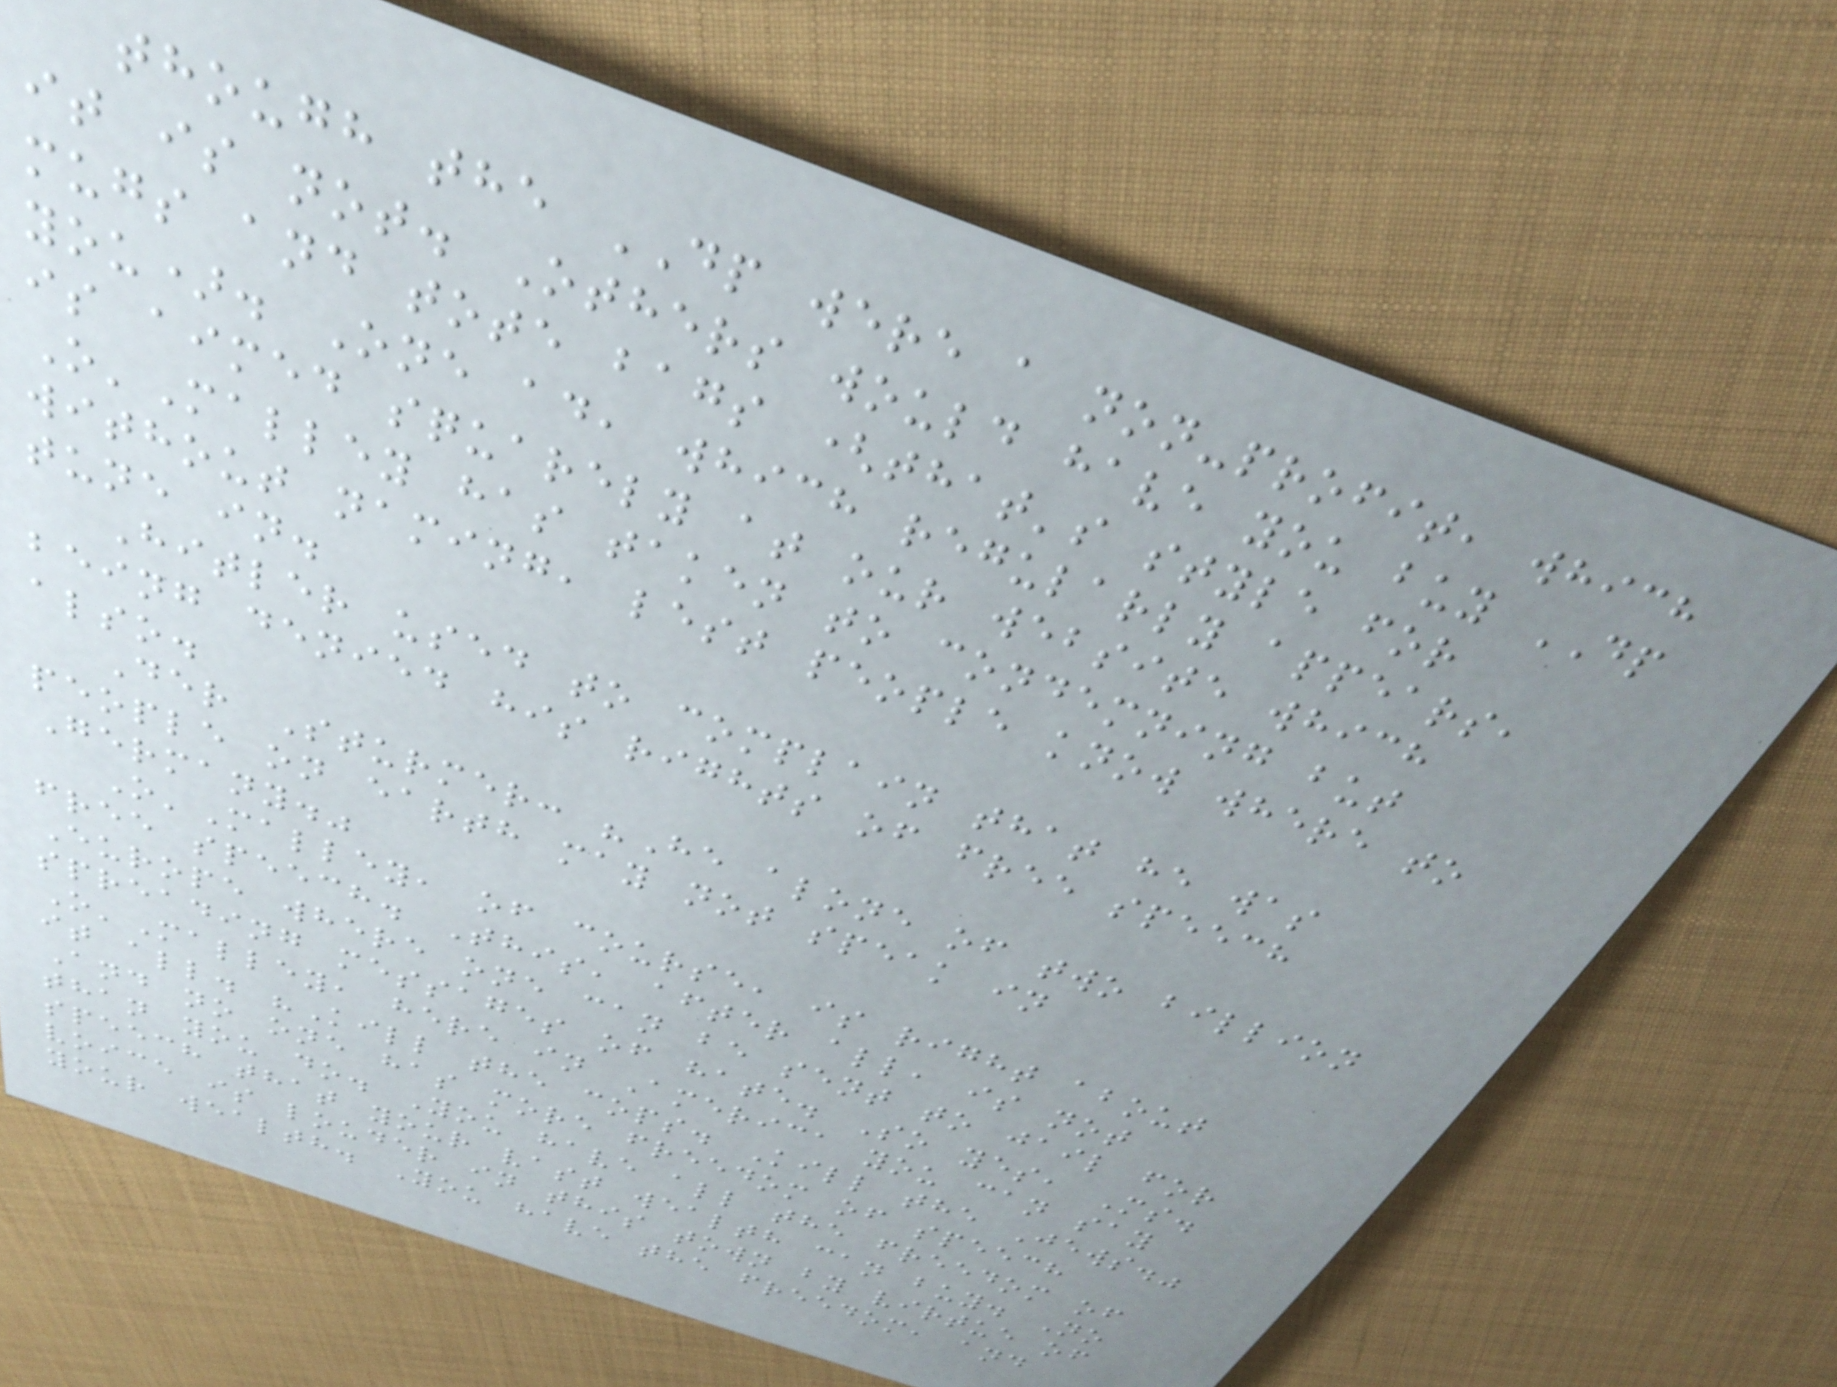though the DP were a non-profit, which
it is not. Others would have you buy DP
mugs and tote bags (that's style for
you). One ad, which regularly appears,
is aimed squarely at our website which
O'Malley has taken to condemning but
without naming, lest people know where to
tune in.
Hitler used to complain that he was
being denied his rights of free speech
also.
Der Sturmer: "He alone of two billion
people on earth may not speak in
Germany."
O'Malley, of course, is right about
free speech. This, after all, is not
Europe where one can be sent to jail for
spreading messages of hate. So yes, Ms.
O'Malley, here in America you can say
it all. "Kill the cops. Kill the Jews."
And no one has more freedom of speech
than you do. You have all the freedom of
speech that your vast wealth can buy. No
voice is louder in this town by virtue of
your wealth. You have the freedom, and
